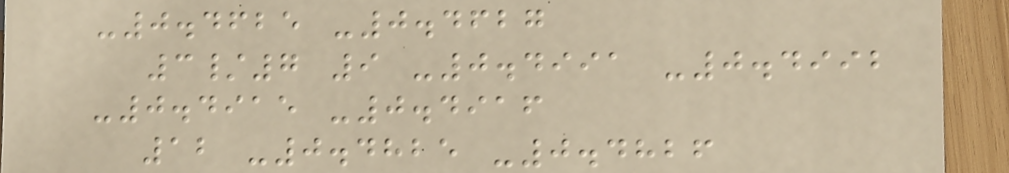-0.4625 -0.4627
3/7 9 -0.4991 -0.4992
-0.4915 -0.4916
12 -0.4825 -0.4826
